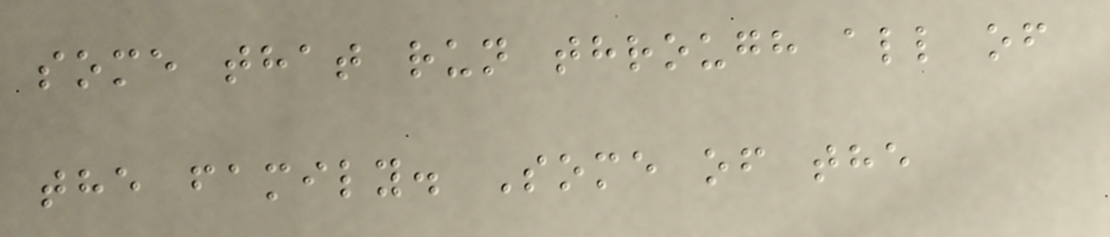some that run through all of
the family. Some of the
